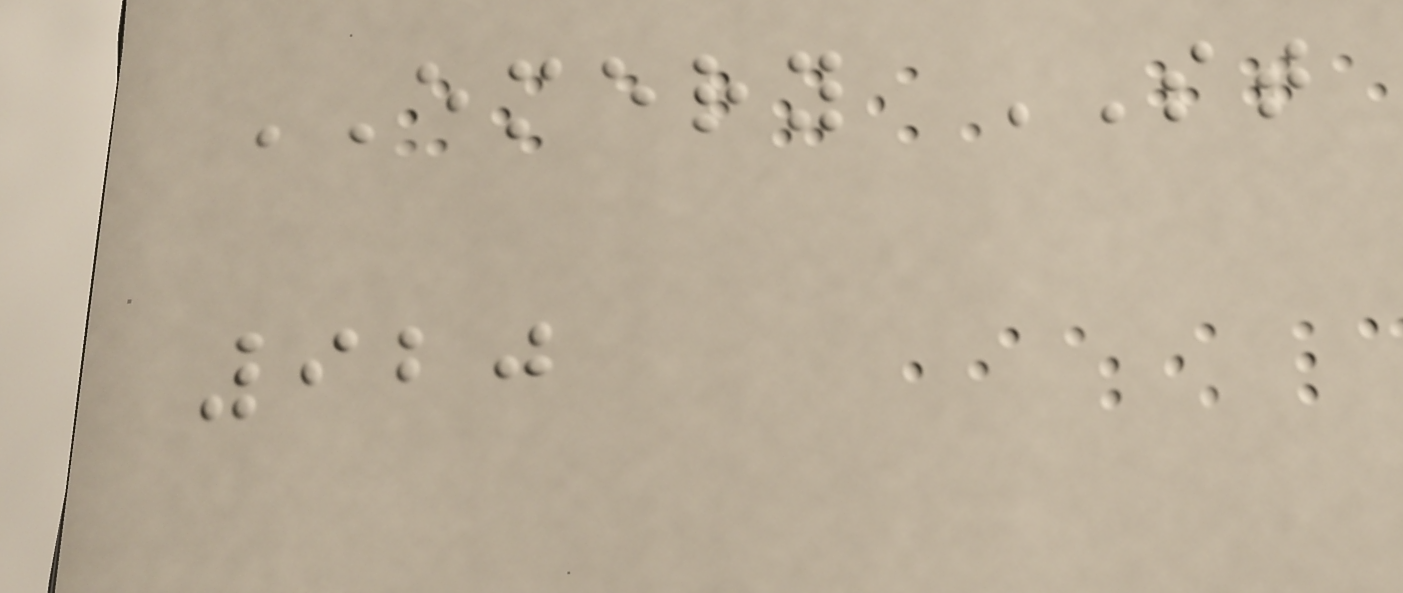EMERY ST
920
